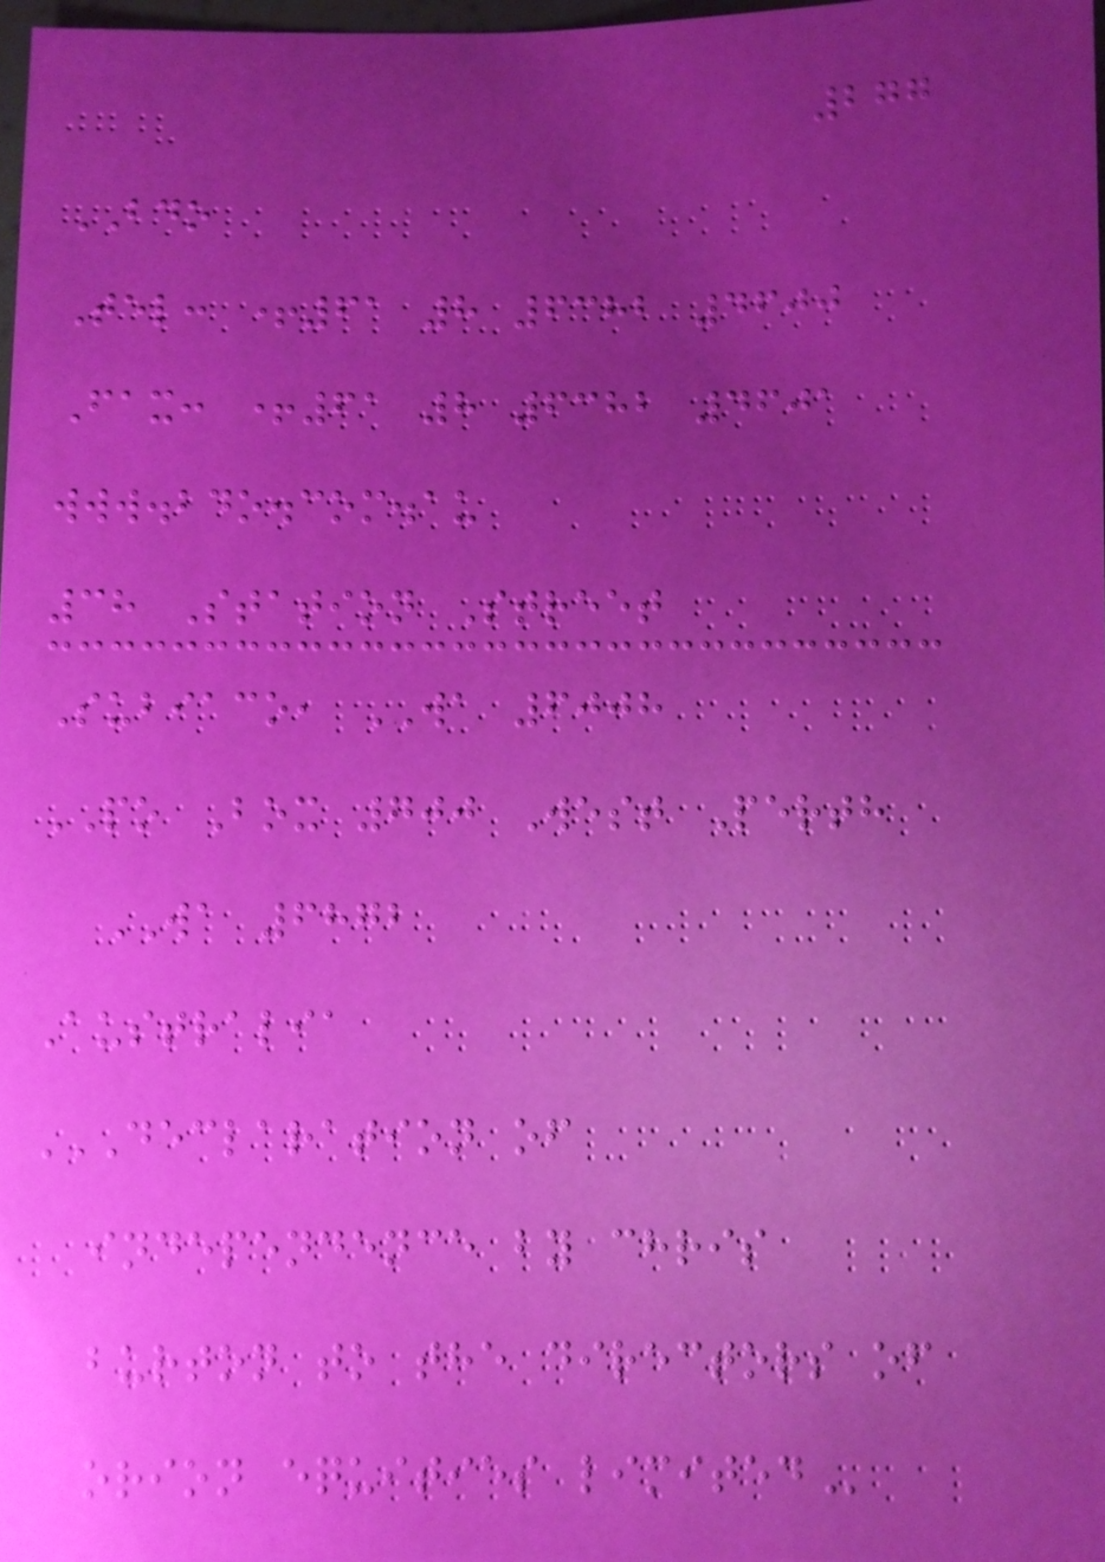277
BDO
Tel: +61 8 6382 4600
Fax: +61 8 6382 4601
www.bdo.com.au
38 Station Street
Subiaco, WA 6008
PO Box 700 West Perth
WA 6872
Australia
DECLARATION OF
INDEPENDENCE BY CHRIS
BURTON TO THE DIRECTORS OF
ORION EQUITIES LIMITED
